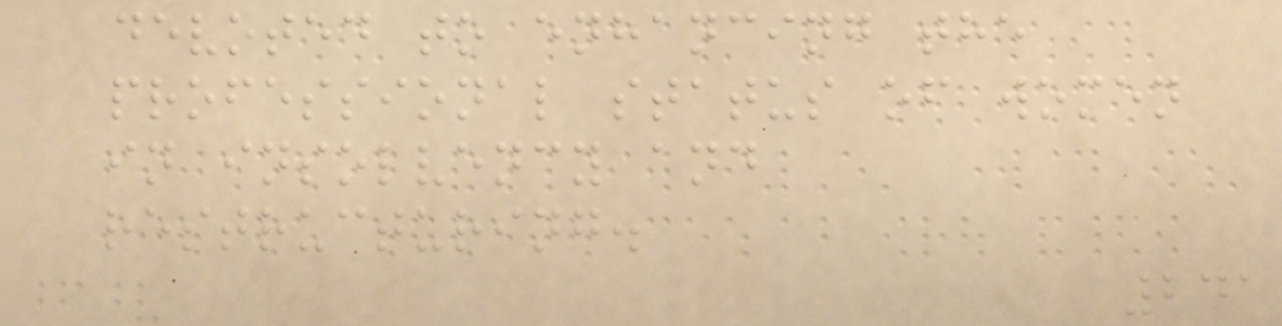devoted to enhancing the
professional status of women
in insolvency and
restructuring.
241
